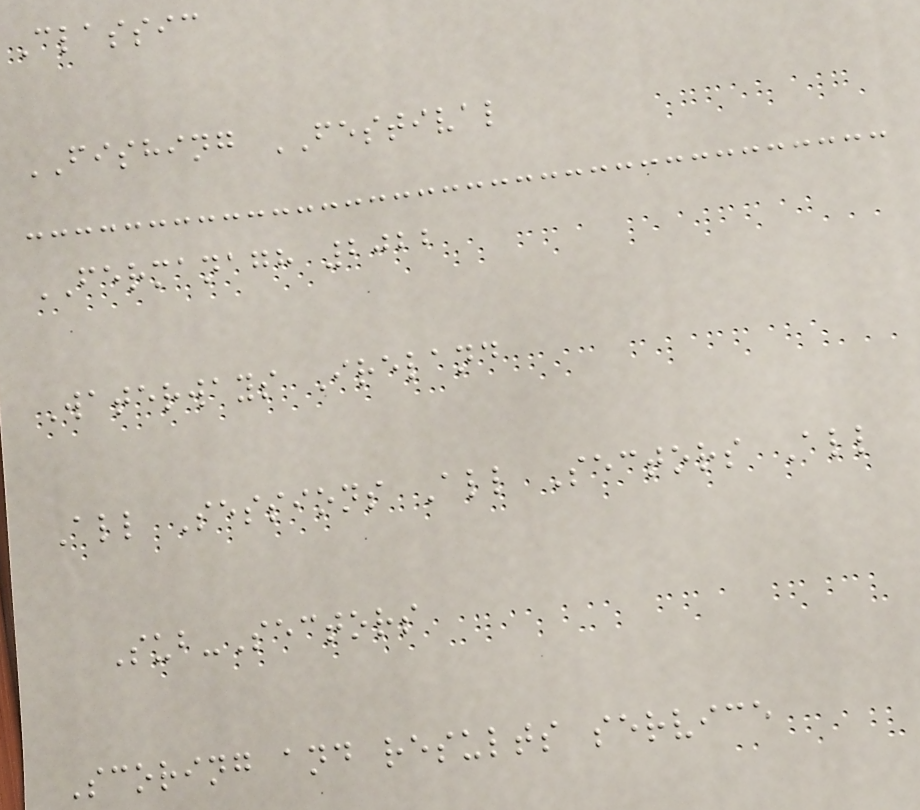Classic
FISHING FESTIVAL
FERMANAGH 2022
Waterways Ireland
All Sessions All Sectors All
Sub-Sectors
Scoring and results service
